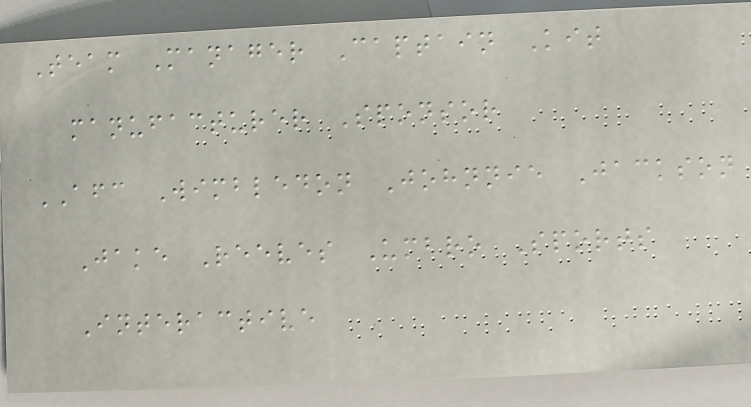Team Manager Captain Kit
manufacturer Sponsor
AFC Wimbledon Johnnie Jackson
Jake Reeves Umbro Sports
Interactive
